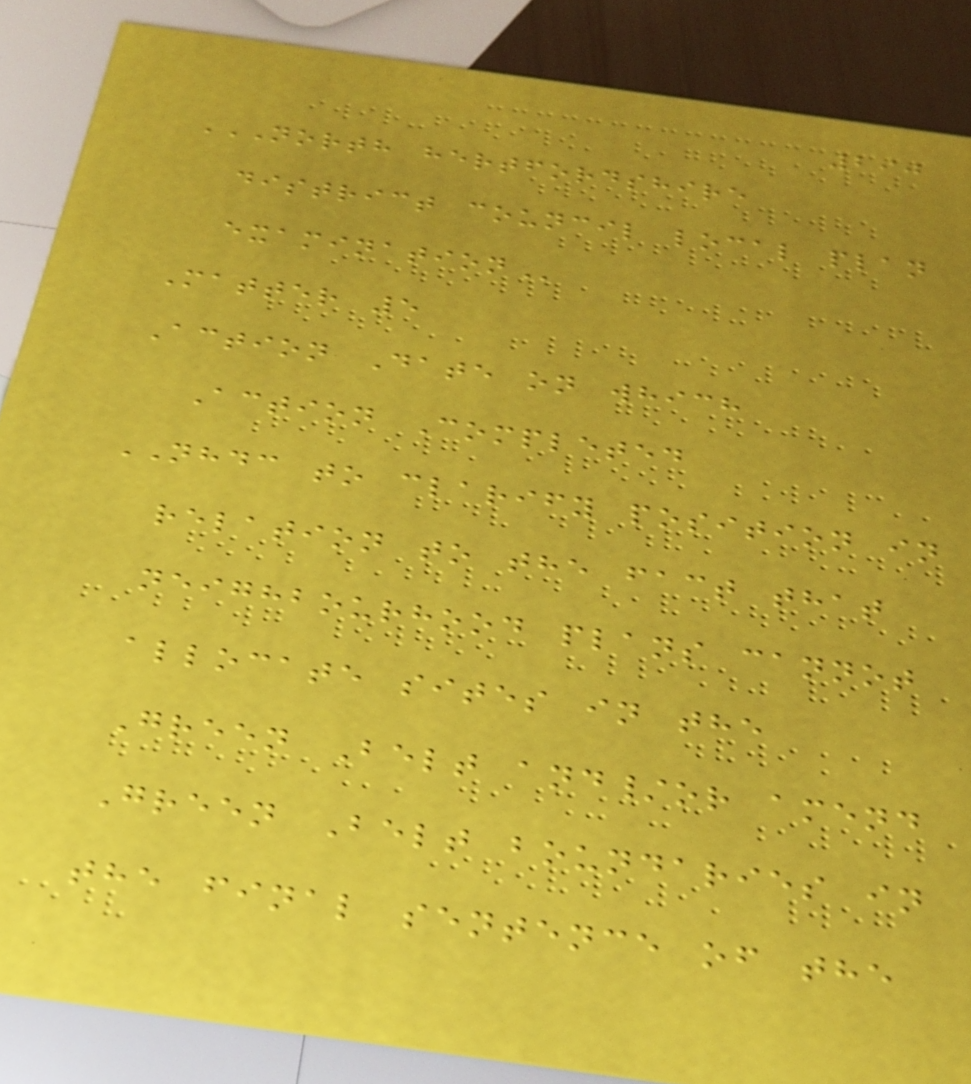290
NORTH HERTFORDSHIRE
DISTRICT COUNCIL LOCAL PLAN
EXAMINATION
Matter 5
Action Date on which
Action Completed
NHDC to clarify position in
relation to the fact that
neighbourhood plans cannot
allocate sites in the
Green Belt and/or amend
Green Belt boundaries in
the final sentence of the
